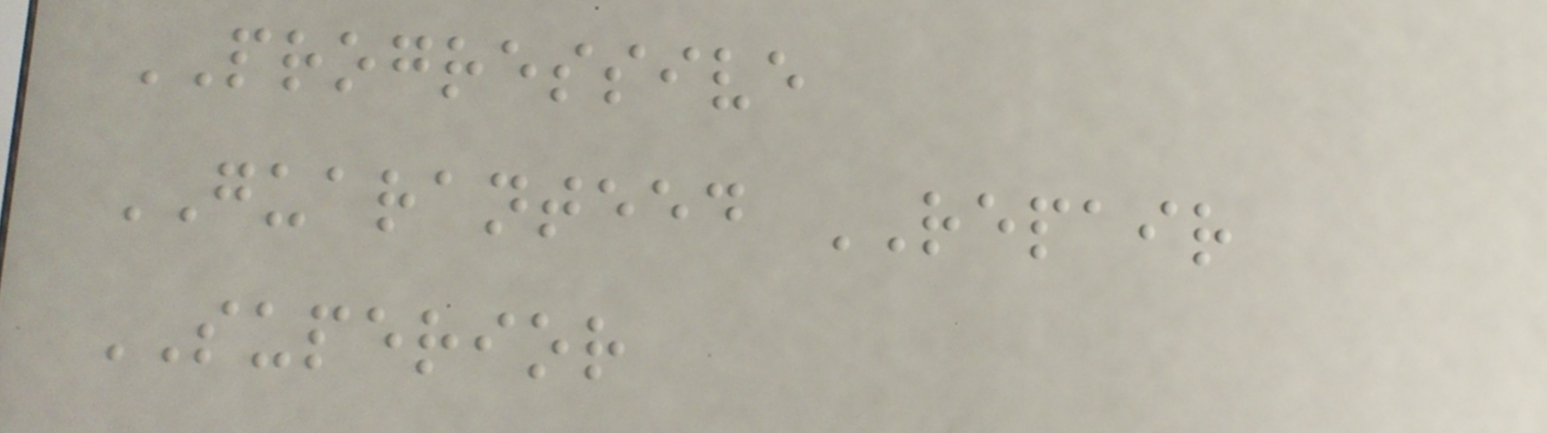PROGRESSIVE
GUARANTEED REPAIR
SUPERIOR
